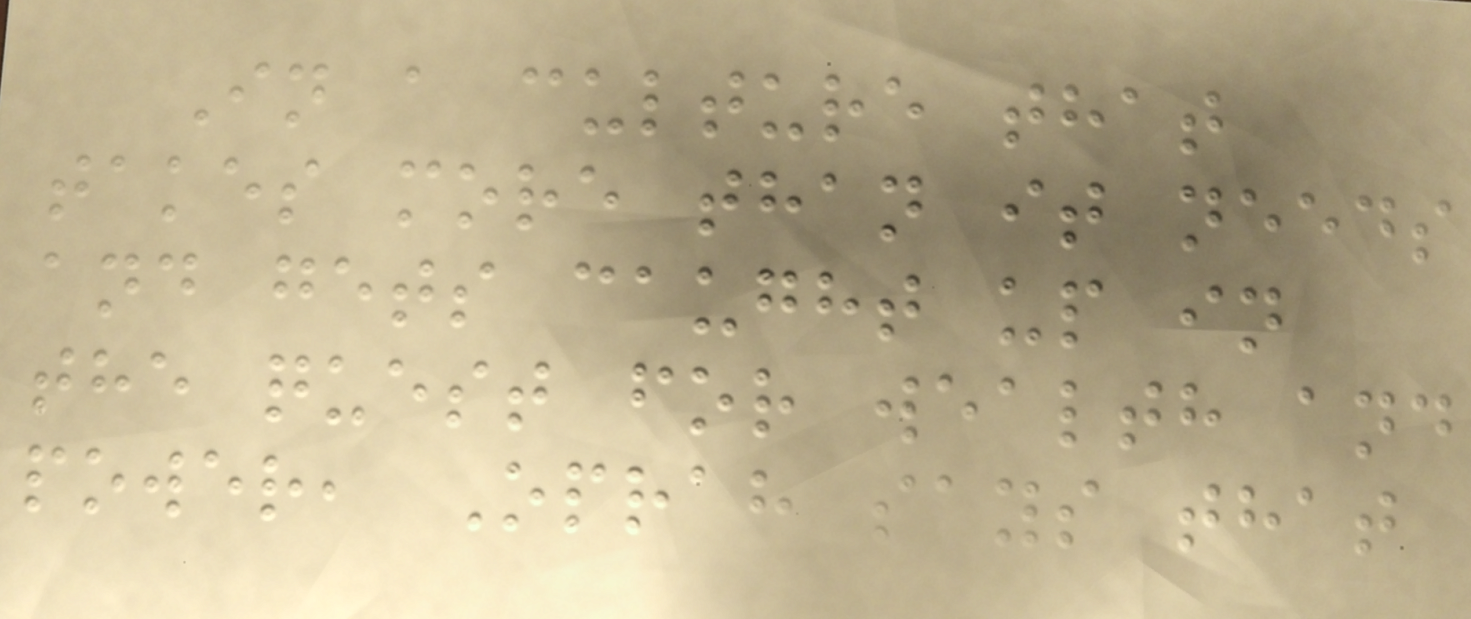In a culture that
takes more than it needs
and gets caught up in
the quest for wealth and
power, Oprah says that
